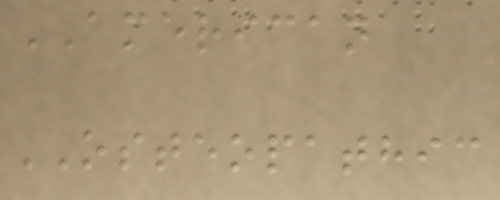AMERICAN
OSTEOPATHIC
